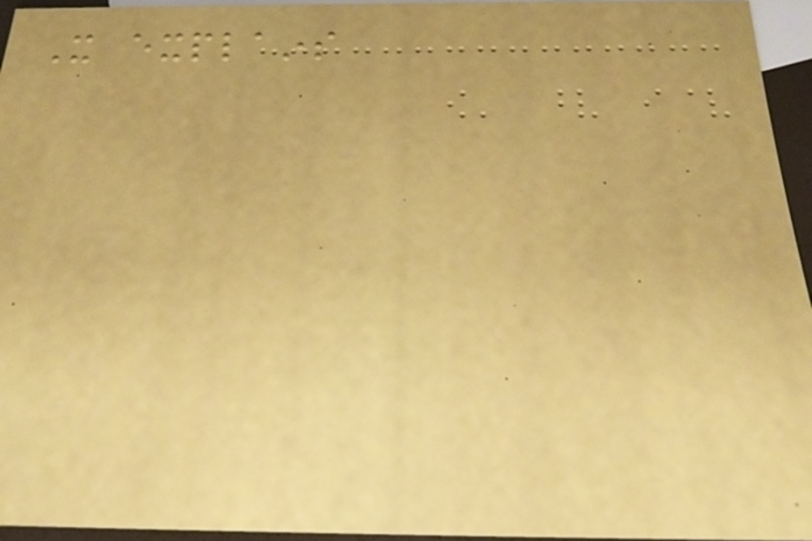It explains
